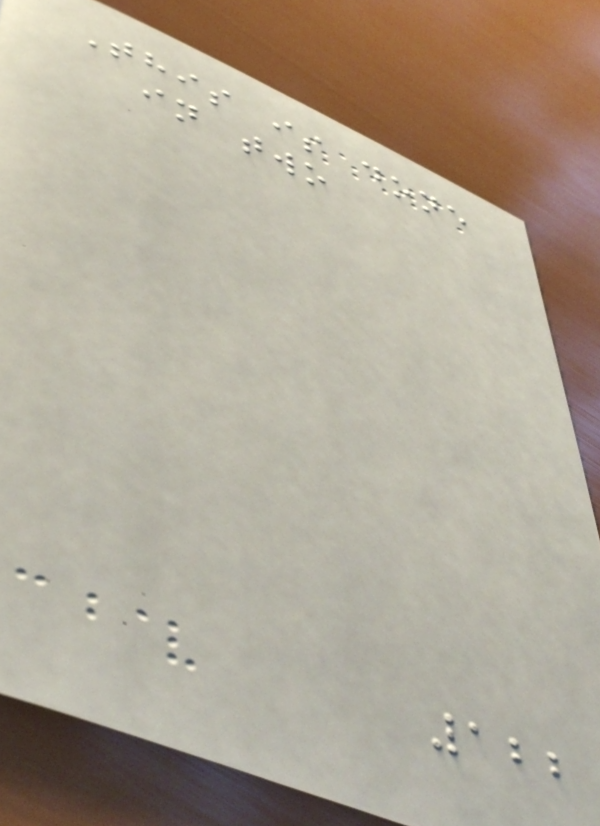This is done
in two
122
